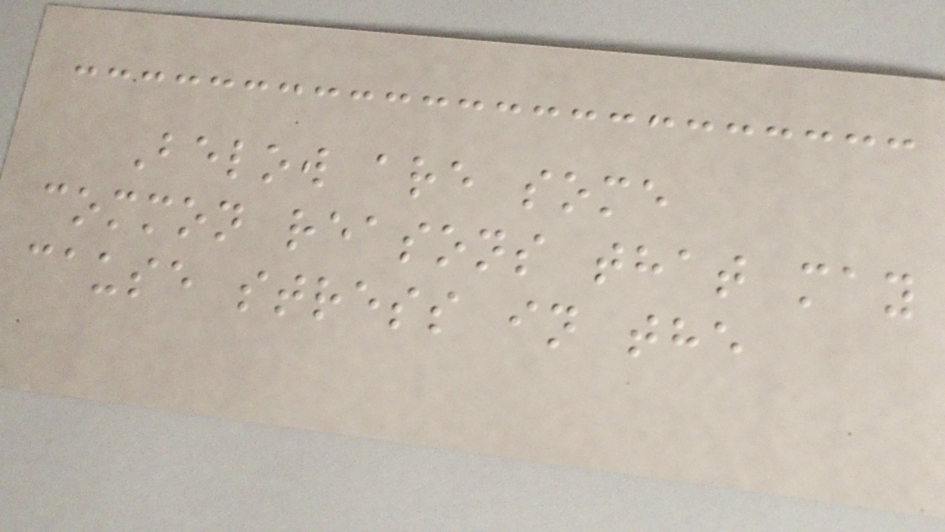Below are some
common reasons that may
cause stress in the
